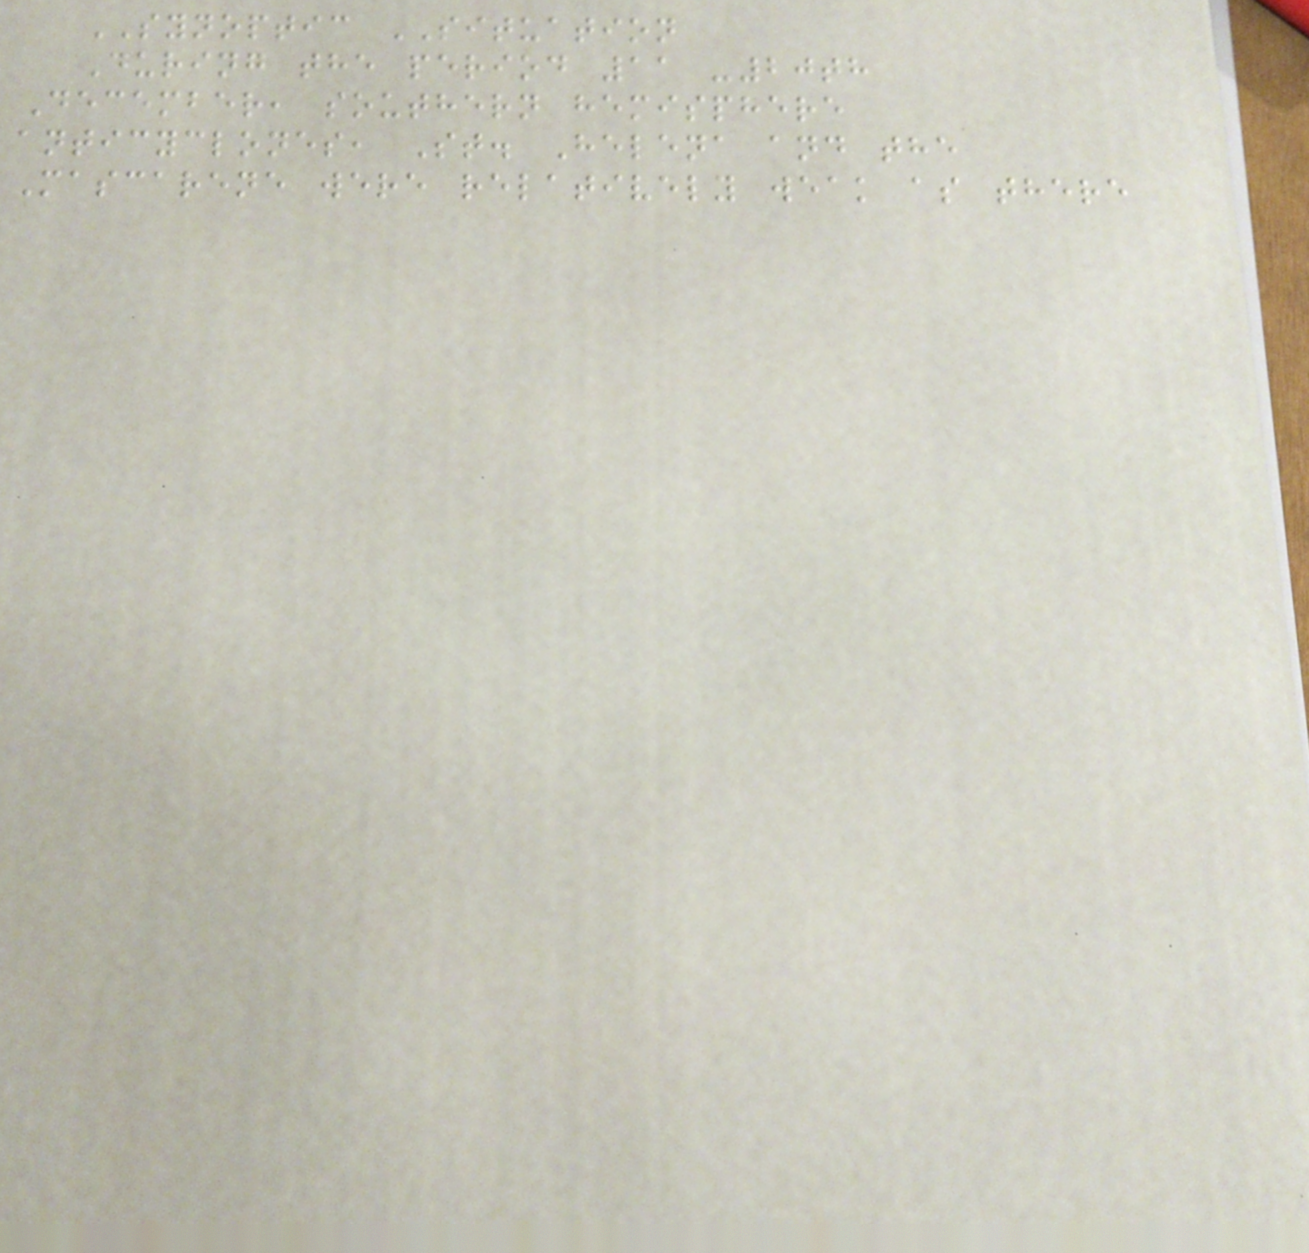SYNOPTIC SITUATION
During the period 11 -20th
December, southern hemisphere
anticyclones, St. Helena and the
Mascarene were relatively weak as there
